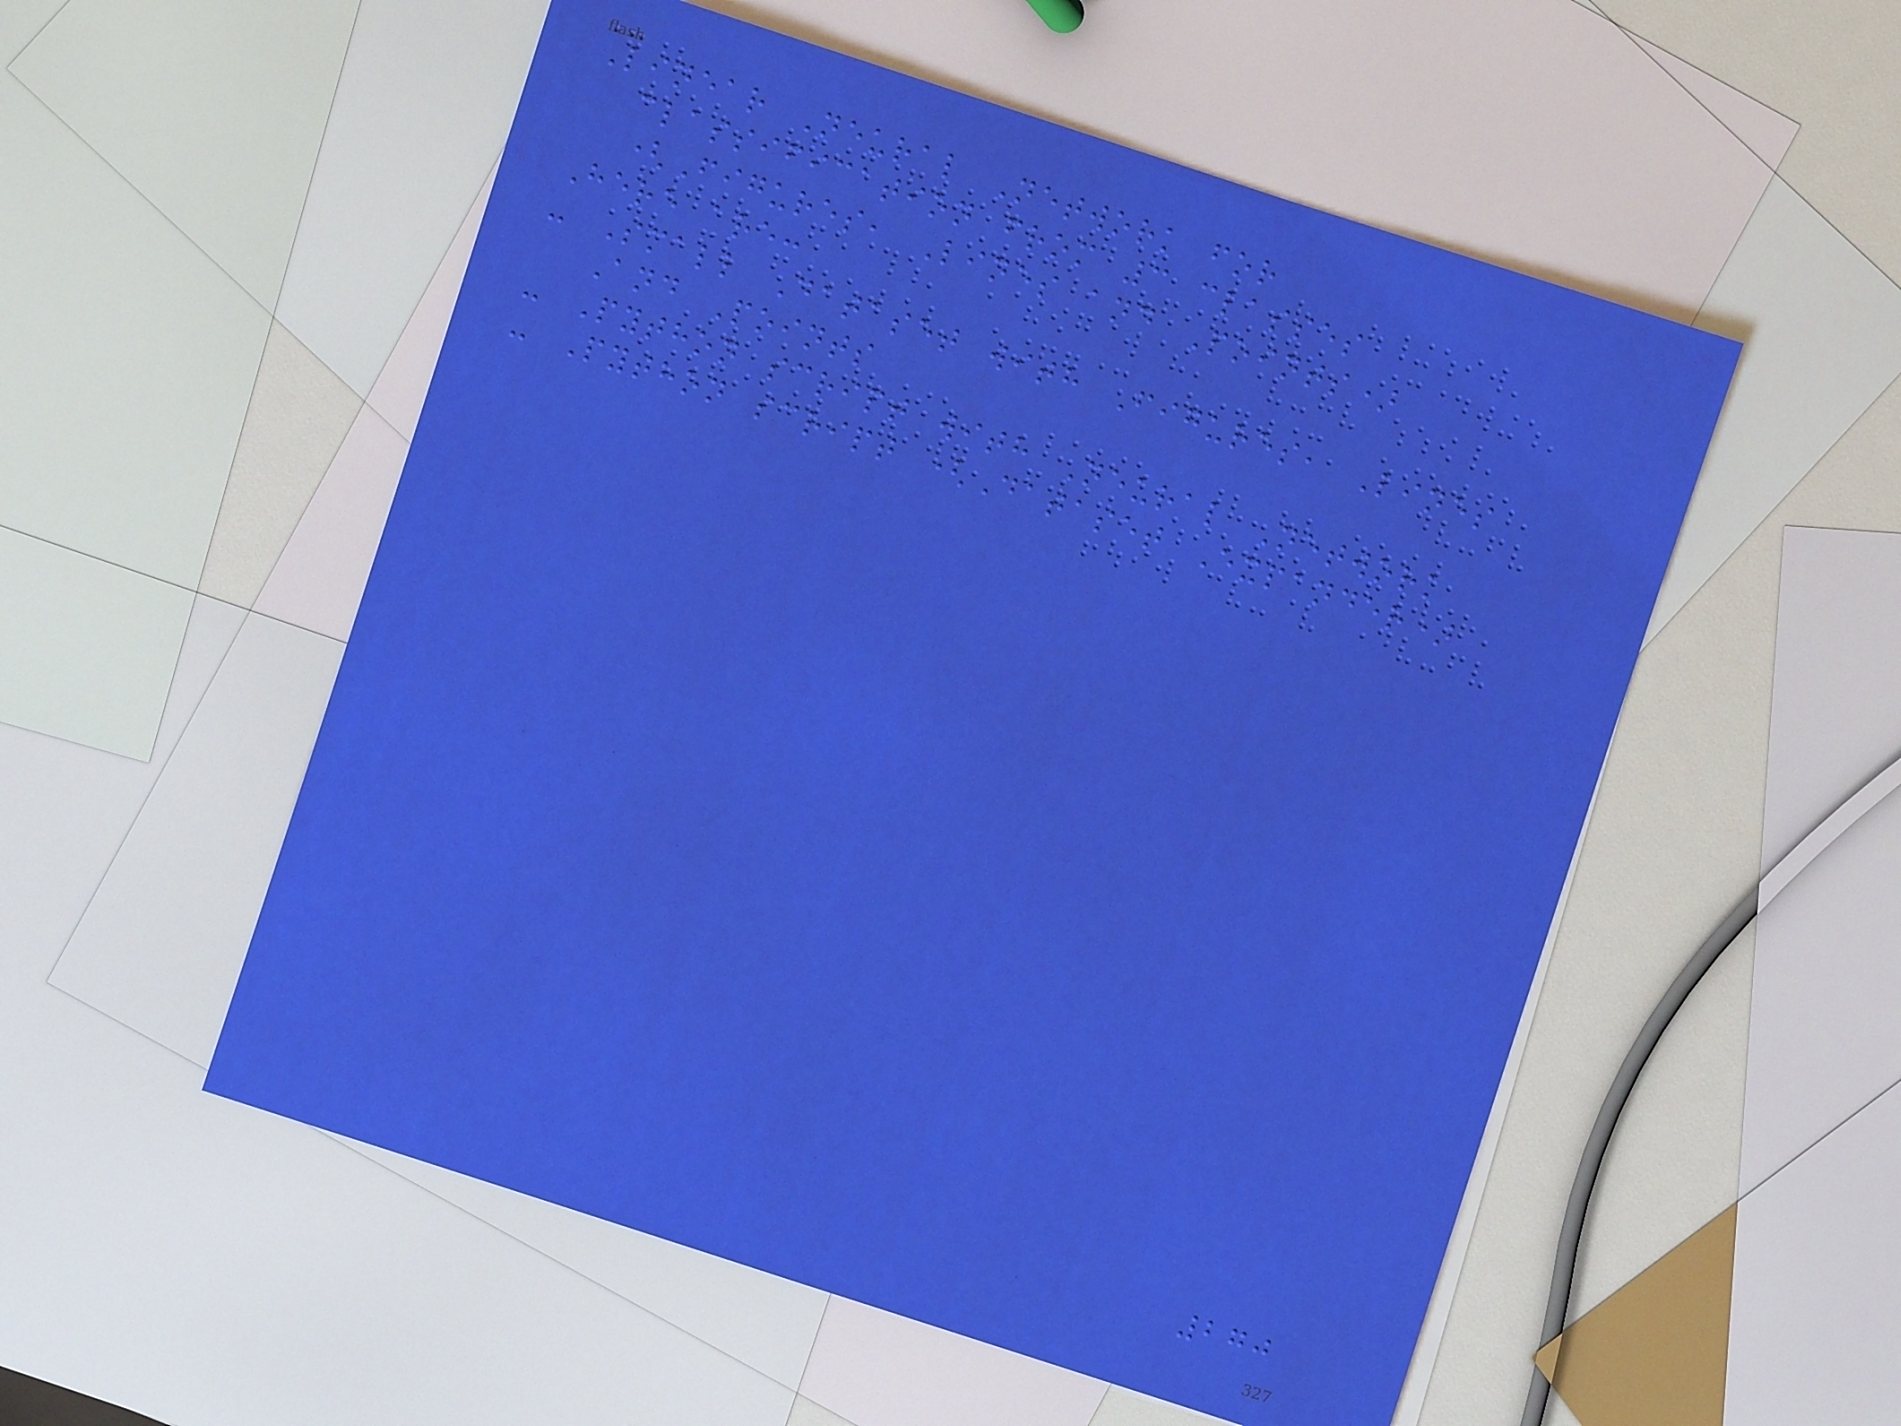Linear Neural Network for
classification from 3 classes
(Figures, Lines and Points)
Here are:
- Small Dataset with Figures, Lines
And Points
- Python script with Neural Network
- Python script (Dataset Expander)
270
